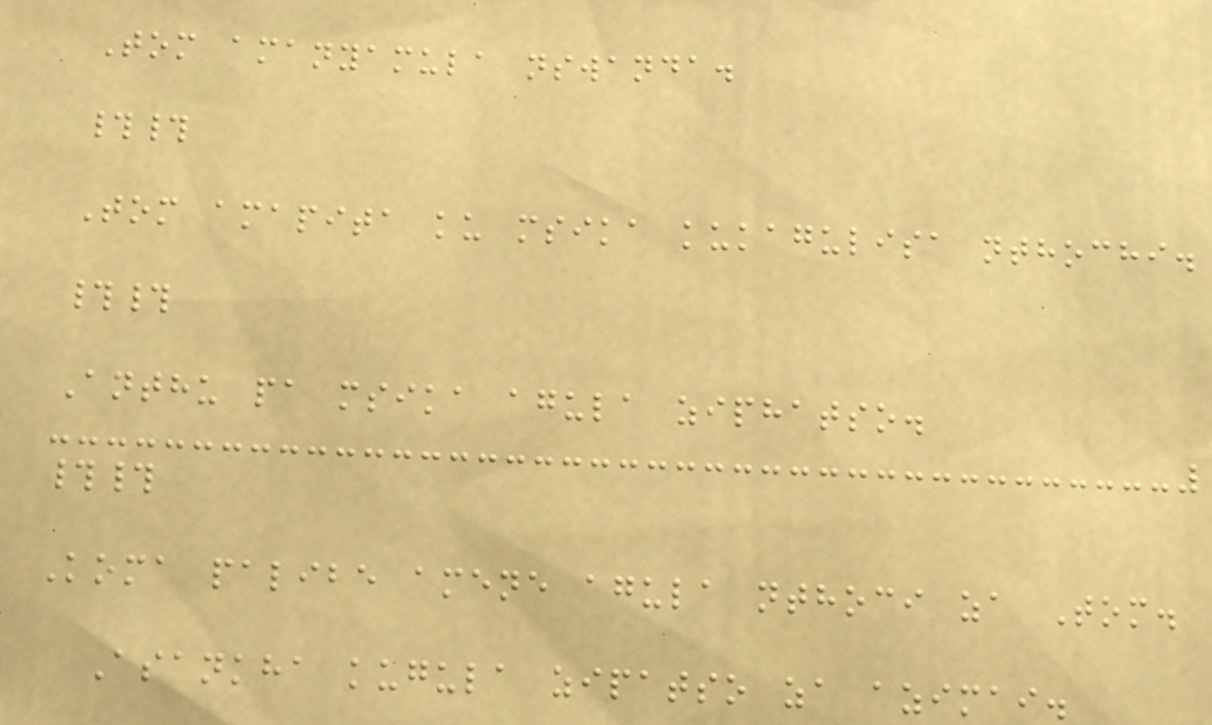Tom amanyamula nswanda.
##
Tom amapita ku msika kukagulisa nthochi.
##
Anthu pa msika agula ziphatso.
##
Koma palibe amene agula nthoci za Tom.
Asankha kugula zipatso za azimai.
